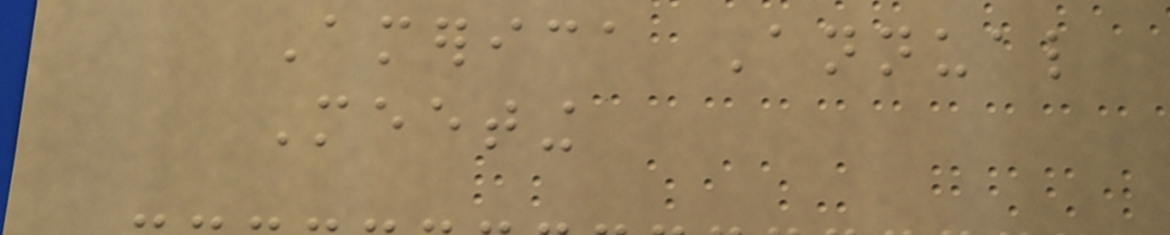America Annual
Meeting
